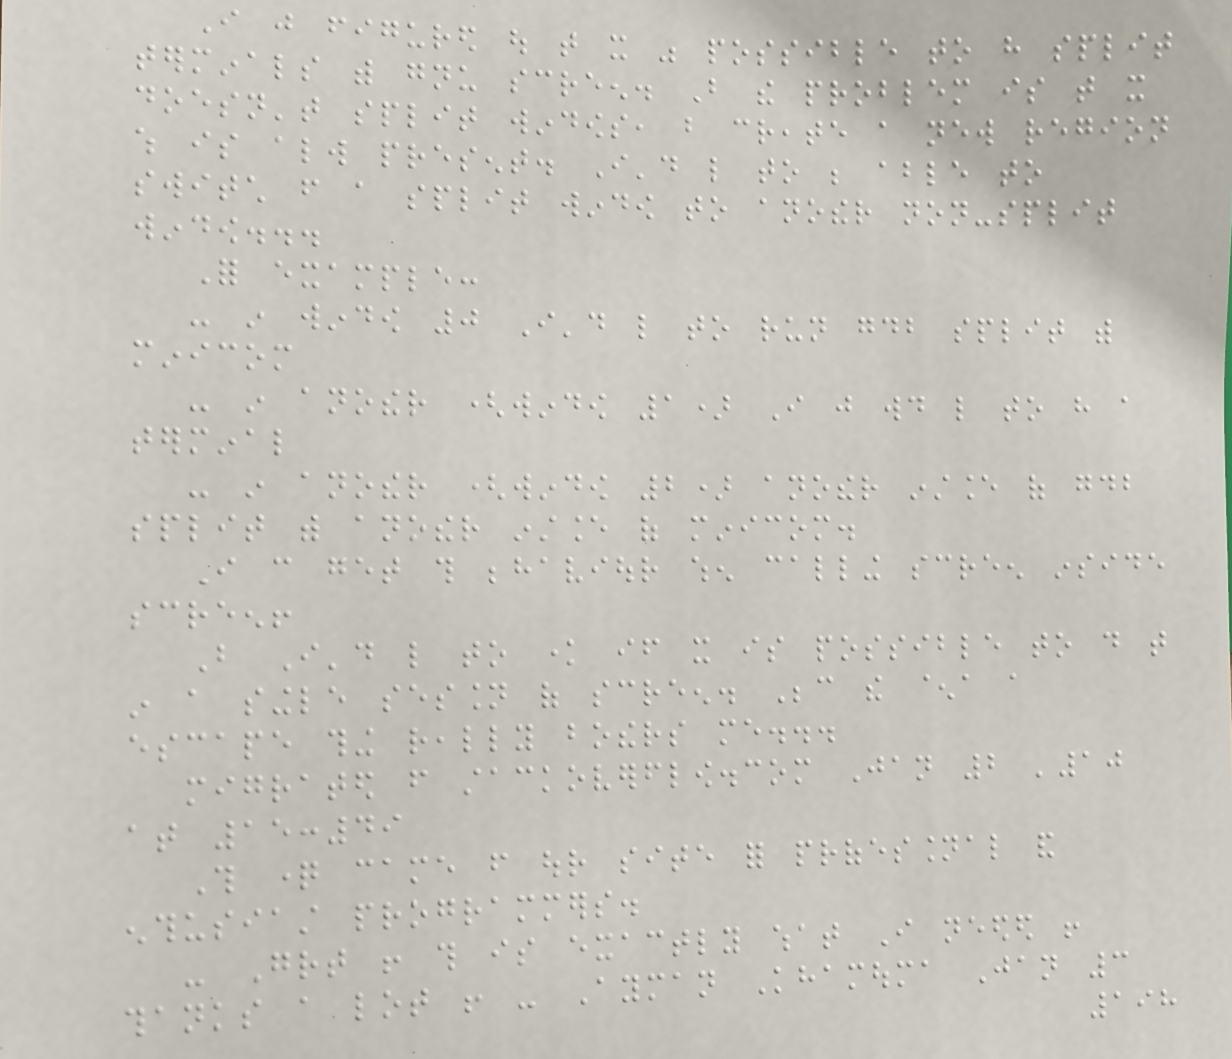I just figured out that it was possible to have split
terminals with gnu screen. But the problem is that it
doesn't split windows, but create a new region
which is always present. I'd like to be able to
switch from a split window to another non-split
window...
For example:
- in window 0 I'd like to run gdb split with
minicom
- in another (window 1) I just would like to have a
terminal
- in another (window 2) another instance of gdb
split with another instance of minicom.
I can get this behaviour when calling screen inside
screen!
But I'd like to know if it is possible to do that
in a single session of screen. Because the ^a a
escape thing really bothers me...
migrated from stackoverflow.com Jan 2 '10
at 15:49
This question came from our site for professional and
enthusiast programmers.
- Great ! this is exactly what I needed !
thanks a lot ! - Ayman Khamouma Jan 3
198
